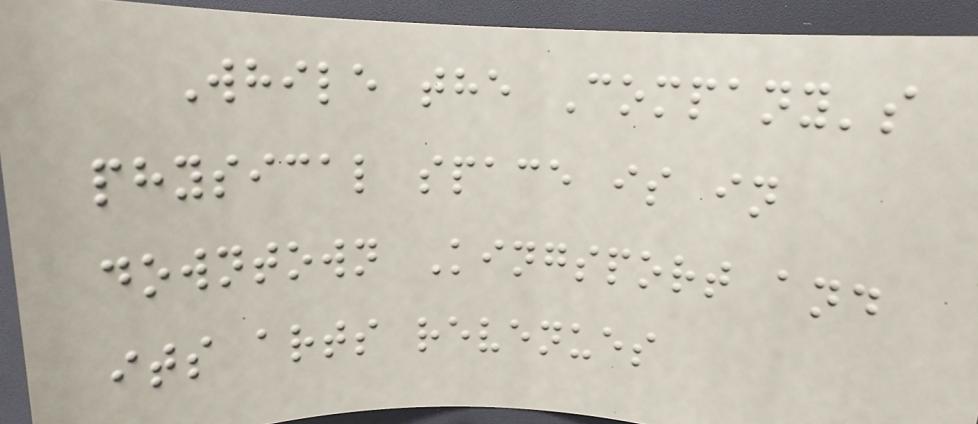While the Company's
physical space is in
downtown Kingsport and
its arts revenues
